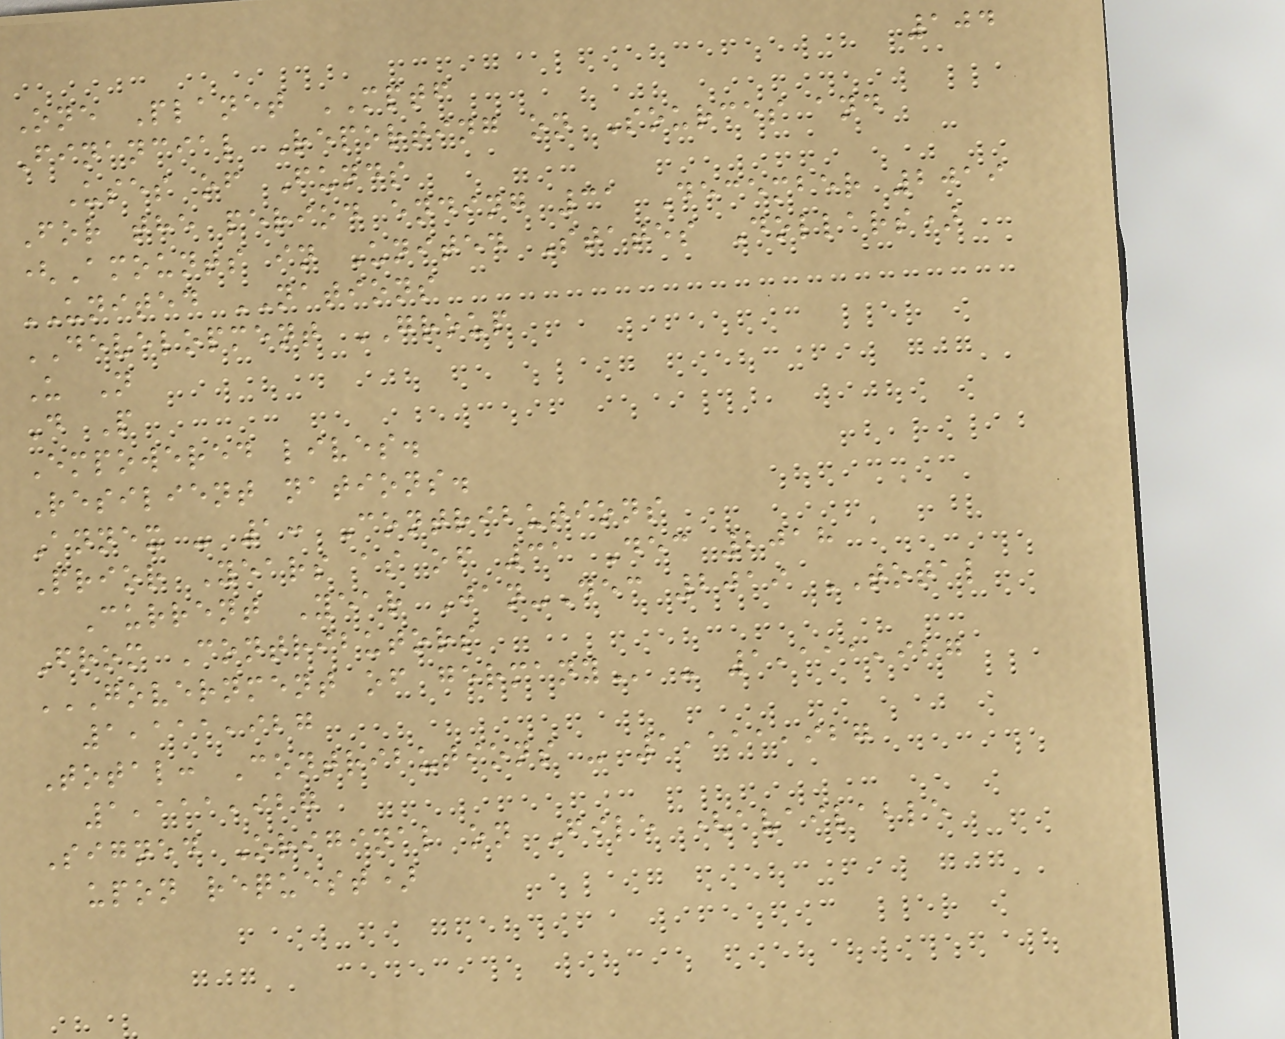104
One Planet MPTF
Financial Reporting on Sources and
Uses of Funds
For the period ending 31 December 2019
(Amounts in United States Dollars)
UNITED NATIONS
DEVELOPMENT GROUP
U N
D P
Empowered lives.
Resilient nations.
Annex - 1: Contributions
Prior Years as of 31 Dec 2018
Current Year Jan-Dec 2019 TOTAL
From Contributors
GOVERNMENT OF GERMANY - 1,111,927
1,111,927
Total: Contributions - 1,111,927
1,111,927
Signed Original on File (available
upon request)
